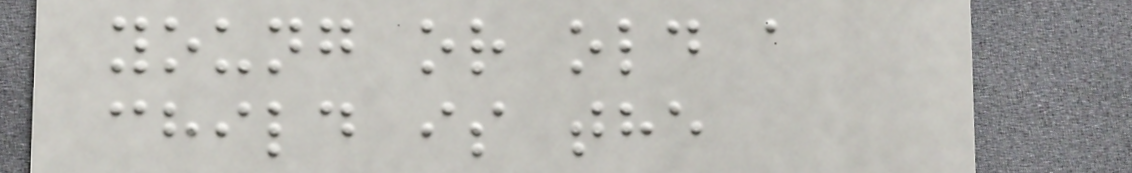young or old a
child is the
